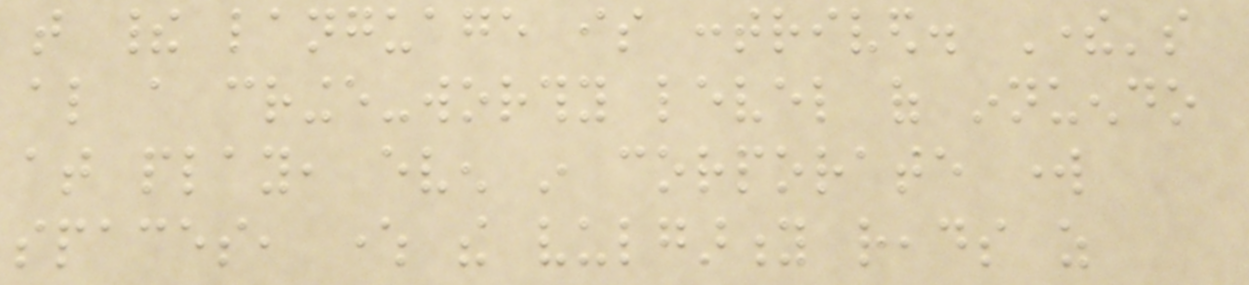that their language is contrived. There's
also a cringe-worthy level of innuendo
at play, even in corporate work
spaces, where the vulgarity reads as
